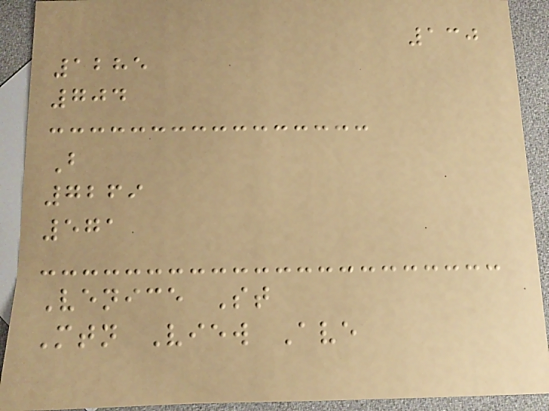130
1285
704
B
7269
571
Venice St
Mtn View Ave
